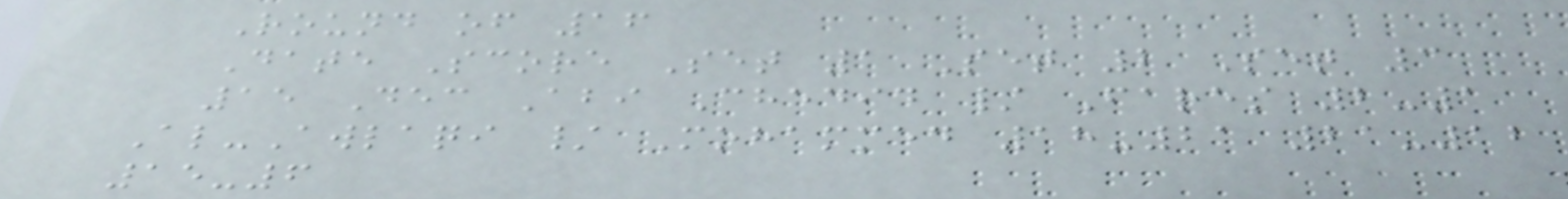Round of 16
Date Score Set 1 Set 2 Set 3
15 Dec Abi Chedid / Fares 2-1
Al-Awlaqi / Mohammed 18-21 21-12
15-6
